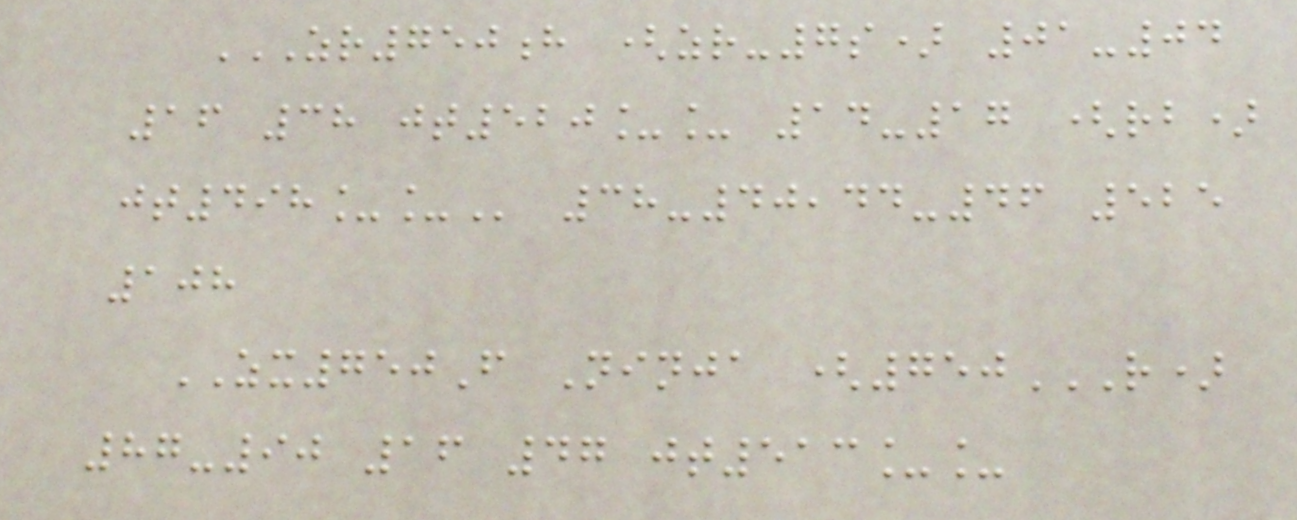ZR750H (ZR-7S) 01-04
16 38 JT520__ 14-17 (RB)
JT498__ 38-40,44-46 525
108
ZX750F Ninja (750R)
87-90 16 47 JT513__
